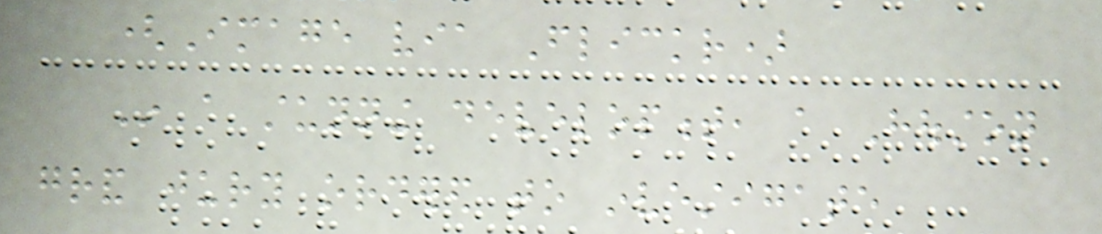(Image via Flickr)
In a stunning development, a Houston
grand jury ordered to investigate
